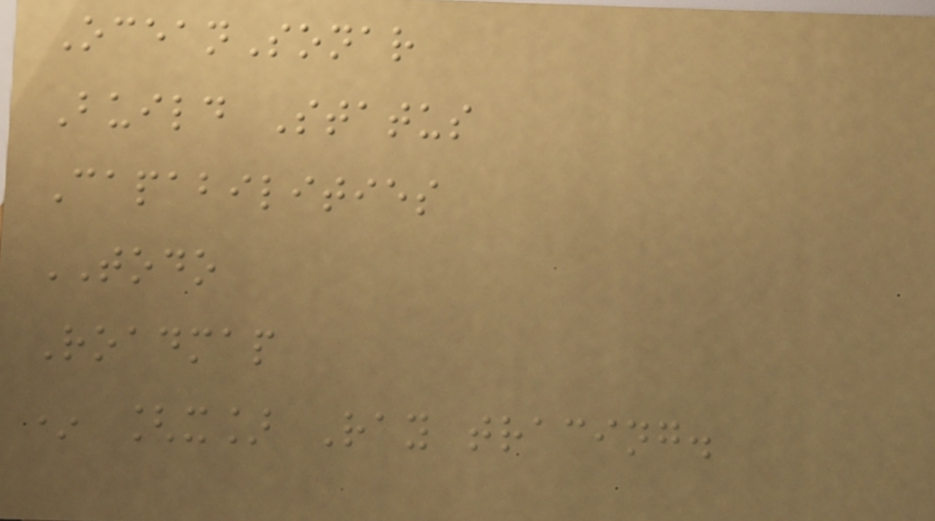OceanSonar
Build Status
Capabilities
TODO
Roadmap
* [x] Ray tracing.
